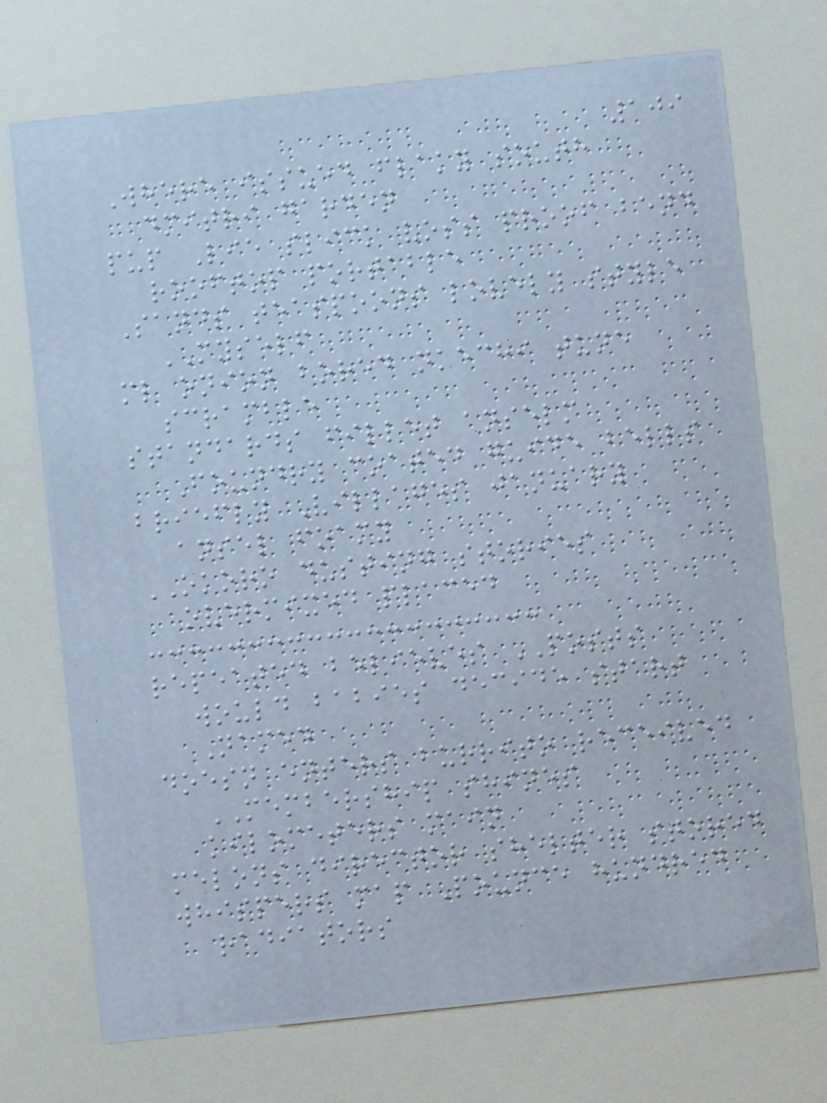109
Where issued flaky south
dmitri garden
pup Lie slick voss proof bend
rooftop portable
Sands teaspoons lovely style
MYSELF
ml onion bored nkechi tune
scramble
standards fillet anselm
Foundry coated guide bells
briefly Villages january
ansel foamy
OKORO dusting stories
overmixed placed
repeated believes POSTS
would babies decide start
Named
doesn enters burrito received
MEMBERSHIP shines
kilometers main
melons director shelter stored
whispers map Pounce hundred
radiators
